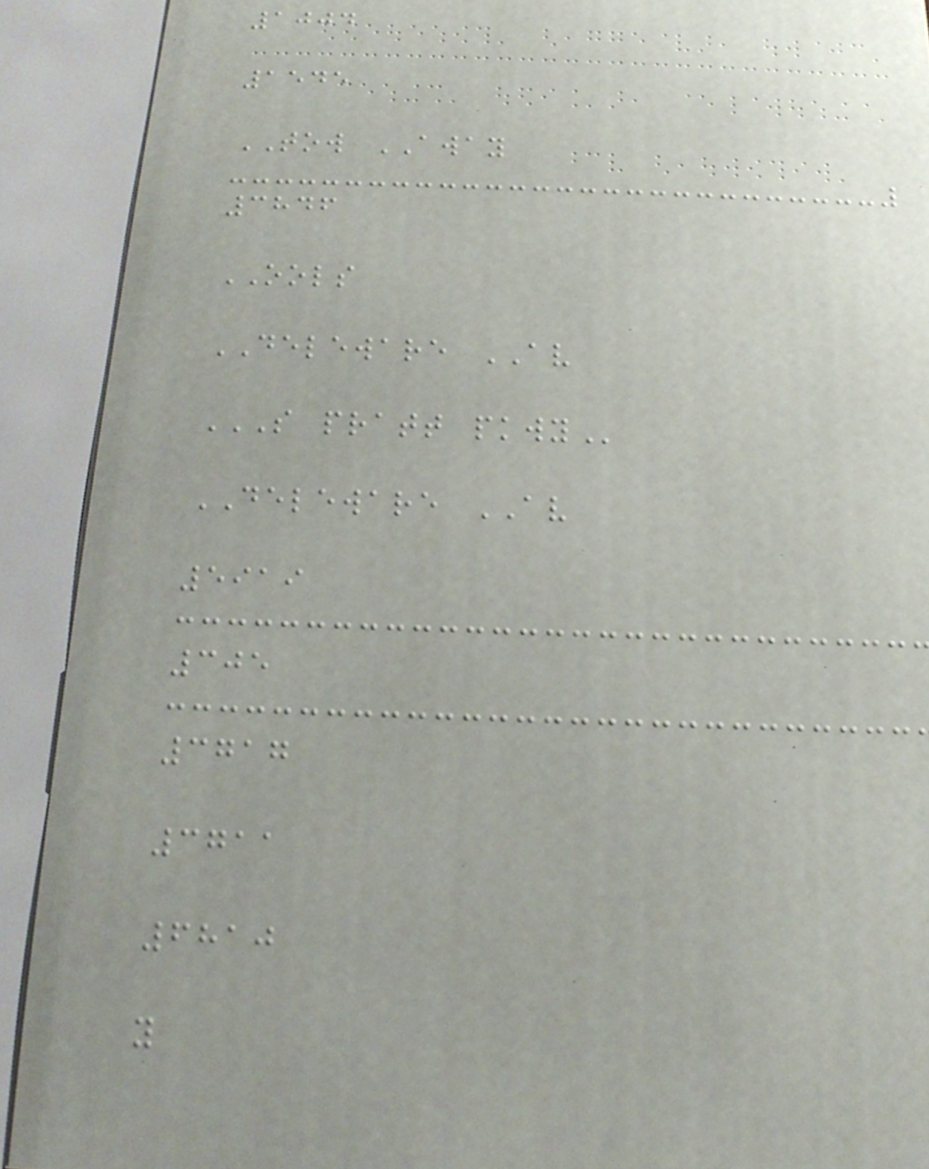1004
1545
TOW AWAY
3846
OOLS
DELEWARE AV
S PRATT PKWY
DELEWARE AV
5919
305
3717
3711
6810
y
